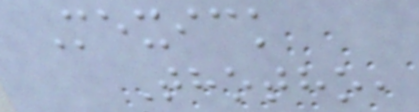Mexick
Thotho,
